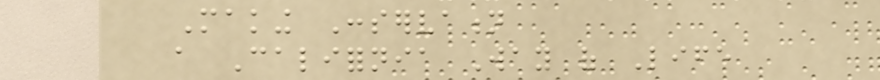Making Conservation
a California Way of Life
